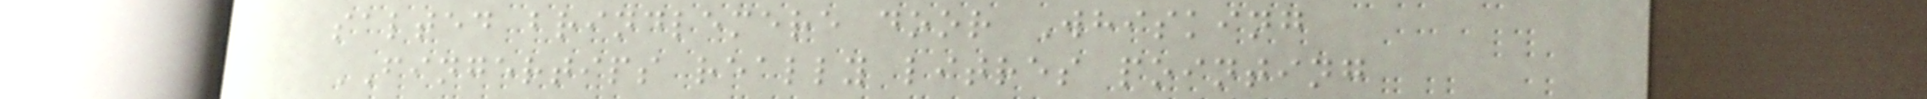salted brindlemere door Whisking
FINGERTIPS really litres pointing
